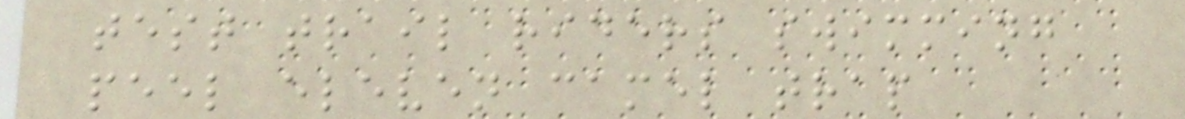test trail riders swimming
peel eleven camel trap
